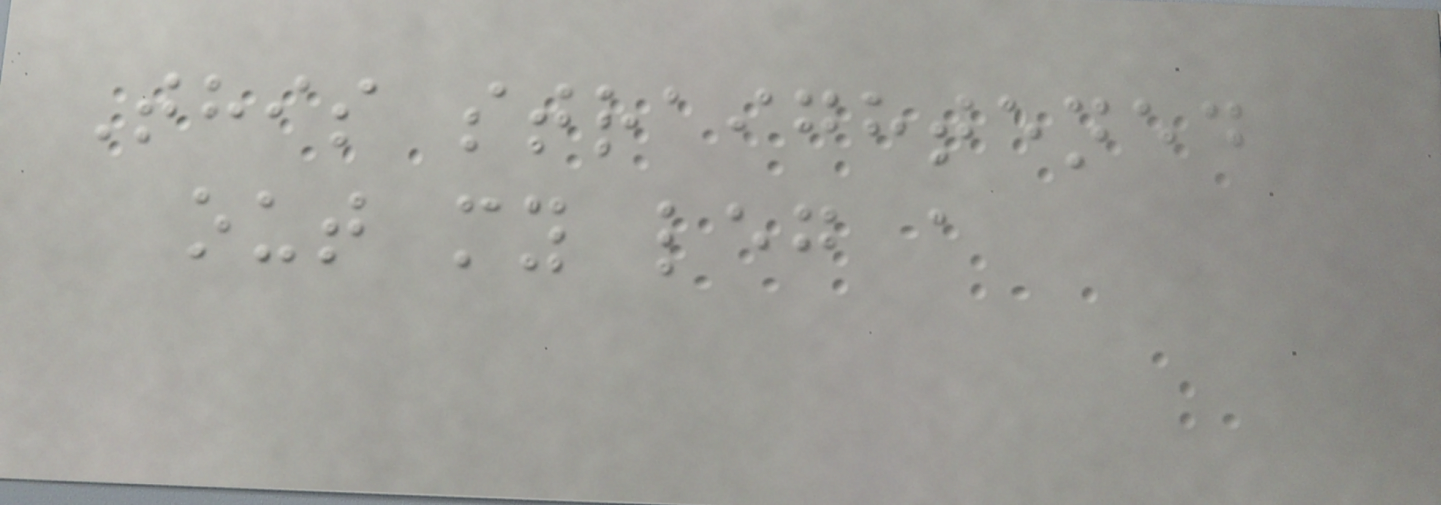This straightened
out my leg a
